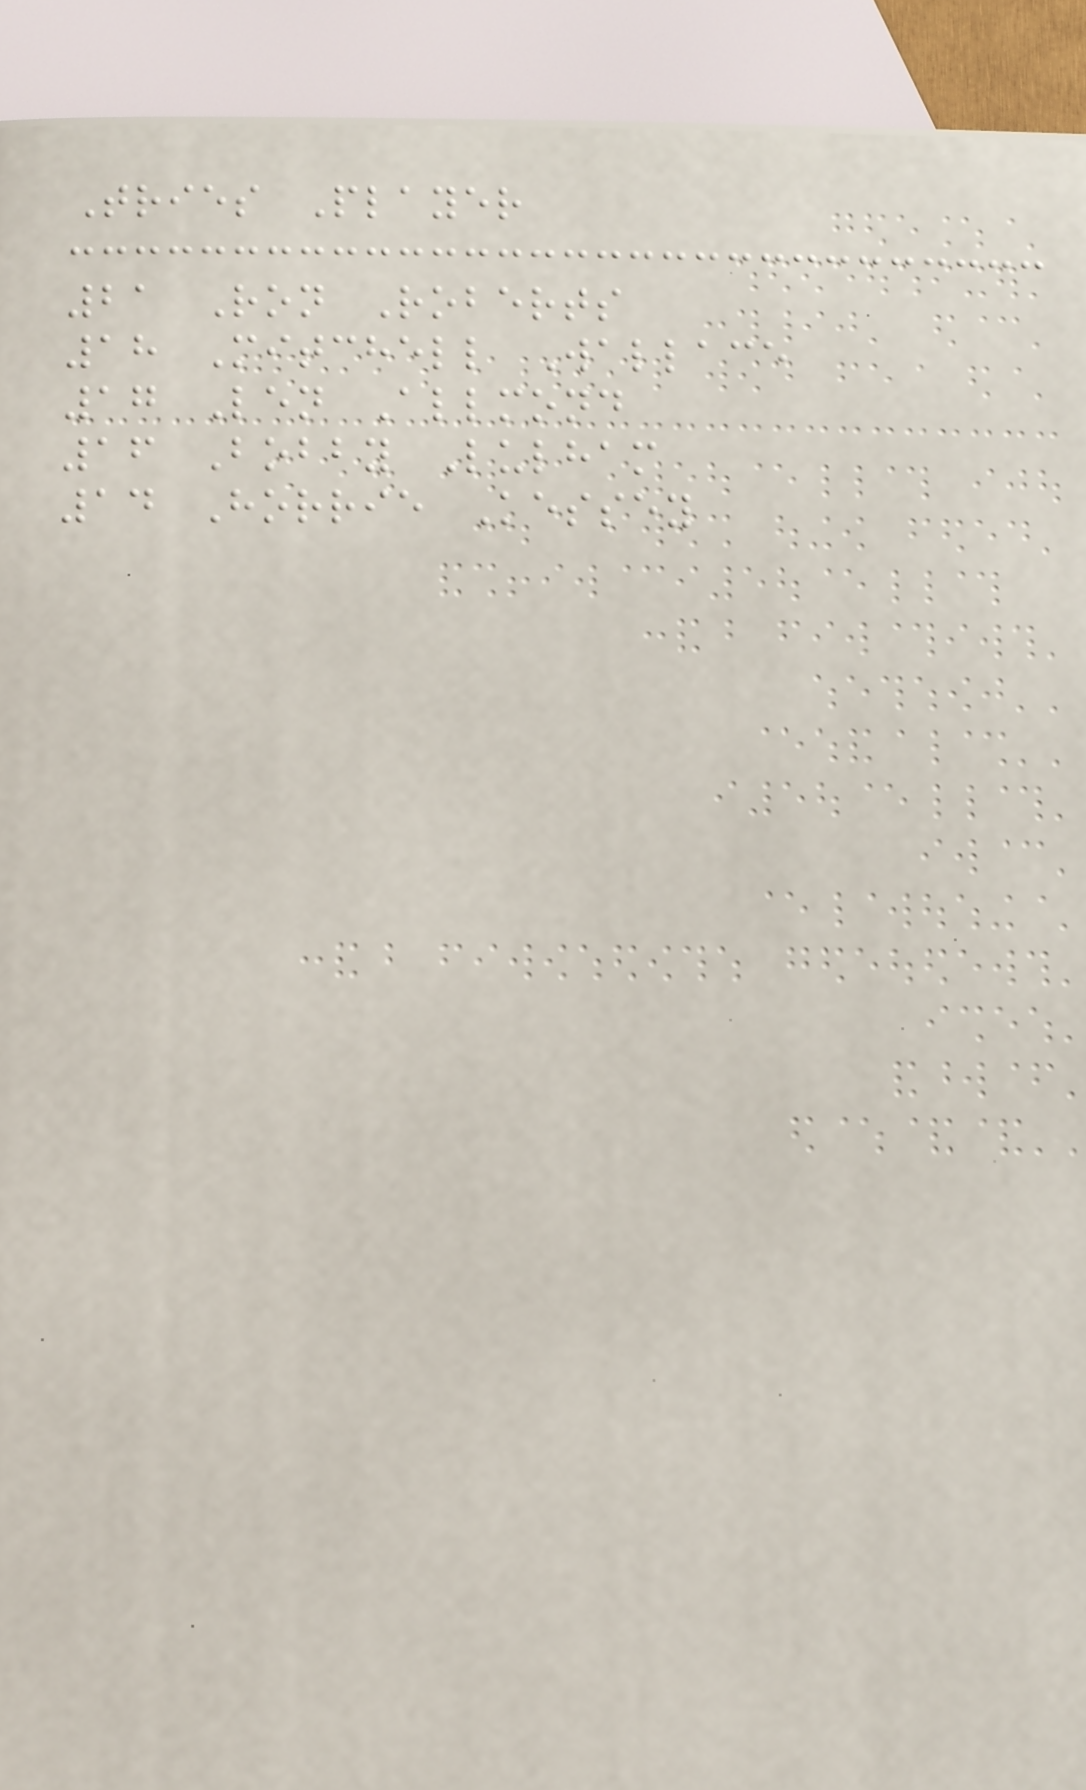Tries Player
21 Ron Roberts
18 Mitchell Wallace
17 Len Allmond
16 Bobby Lulham
14 Horrie Kessey
